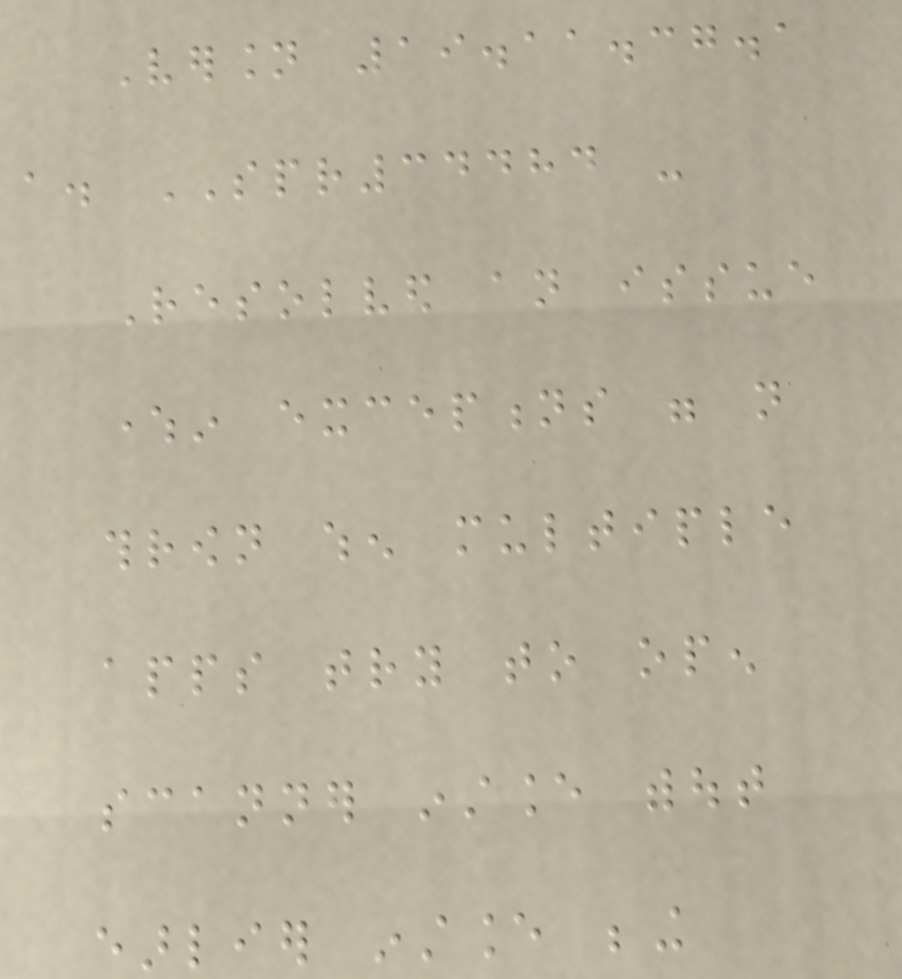Version 19.11.37.1
a. SPR34484 -
Resolved an issue
wherein exceptions were not
thrown when multiple
apps try to open
scanner instance without
earlier instance being
